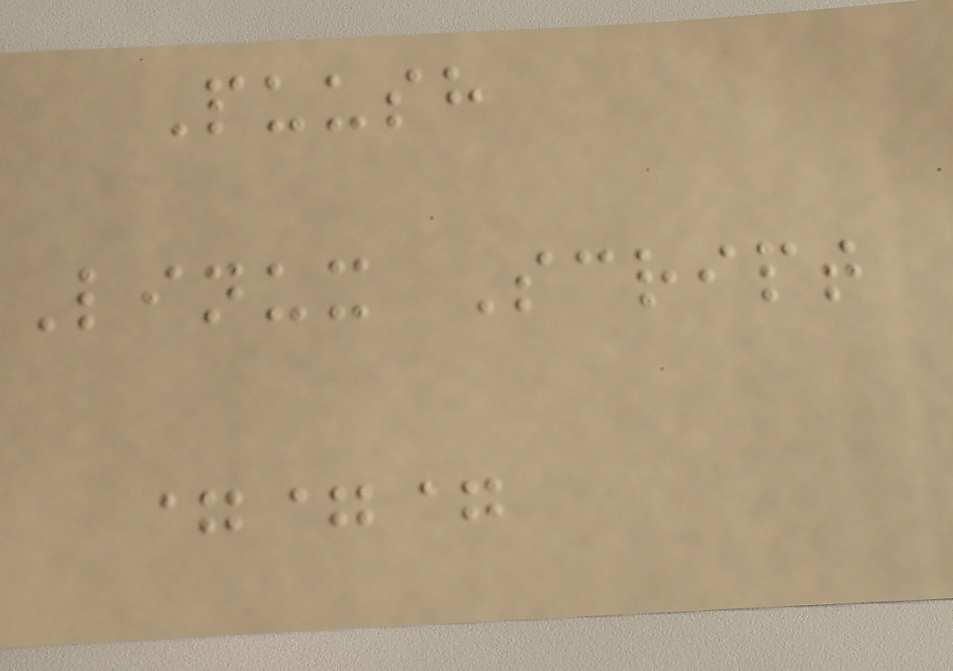Puush
Linux Script
===
